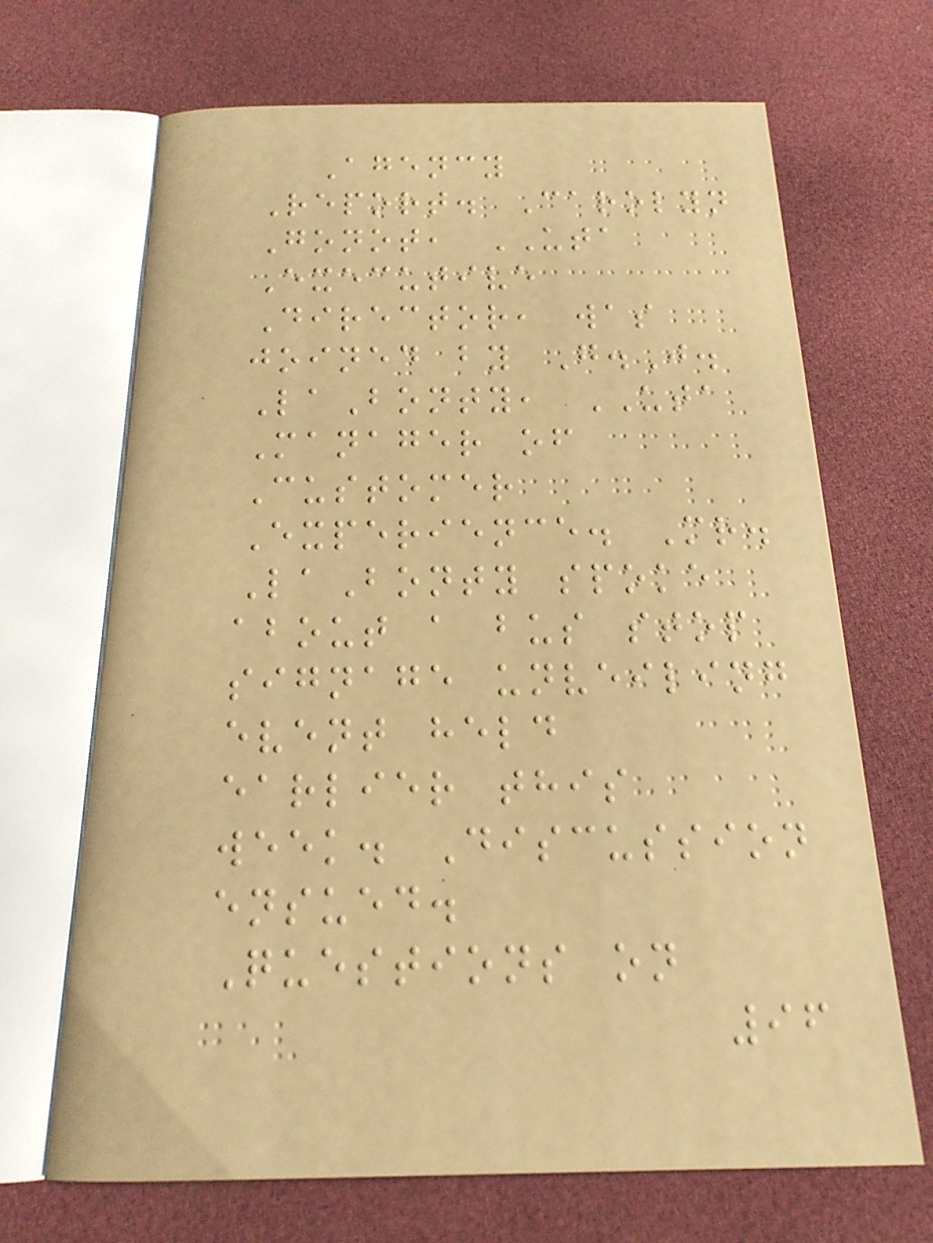Agency
Report. Carolyn
Gonot, UTA
Executive
Director, was
joined by G.J.
LaBonty, UTA
Manager of
Customer
Experience. Mr.
LaBonty spoke
about a bus stop
signage unveiling
event held
earlier this
week. Discussion
ensued.
Questions on
96
